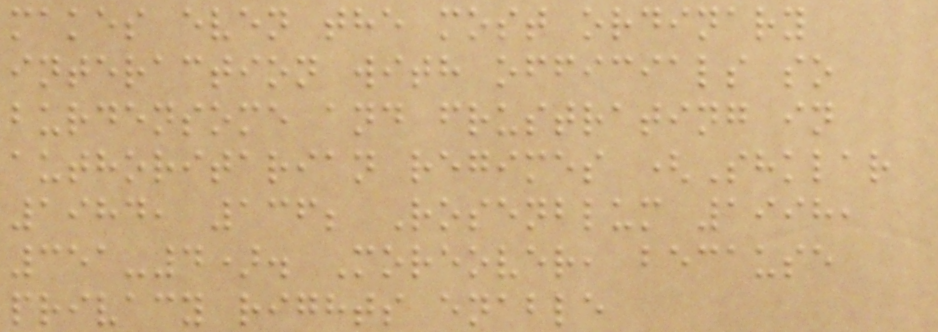makes even the most ordinary
interaction with officials so
burdensome and frustrating in
authoritarian regimes (Shklar
1984, 136; Rosenblum 1998,
351-4). Moreover, because
privacy rights enable
